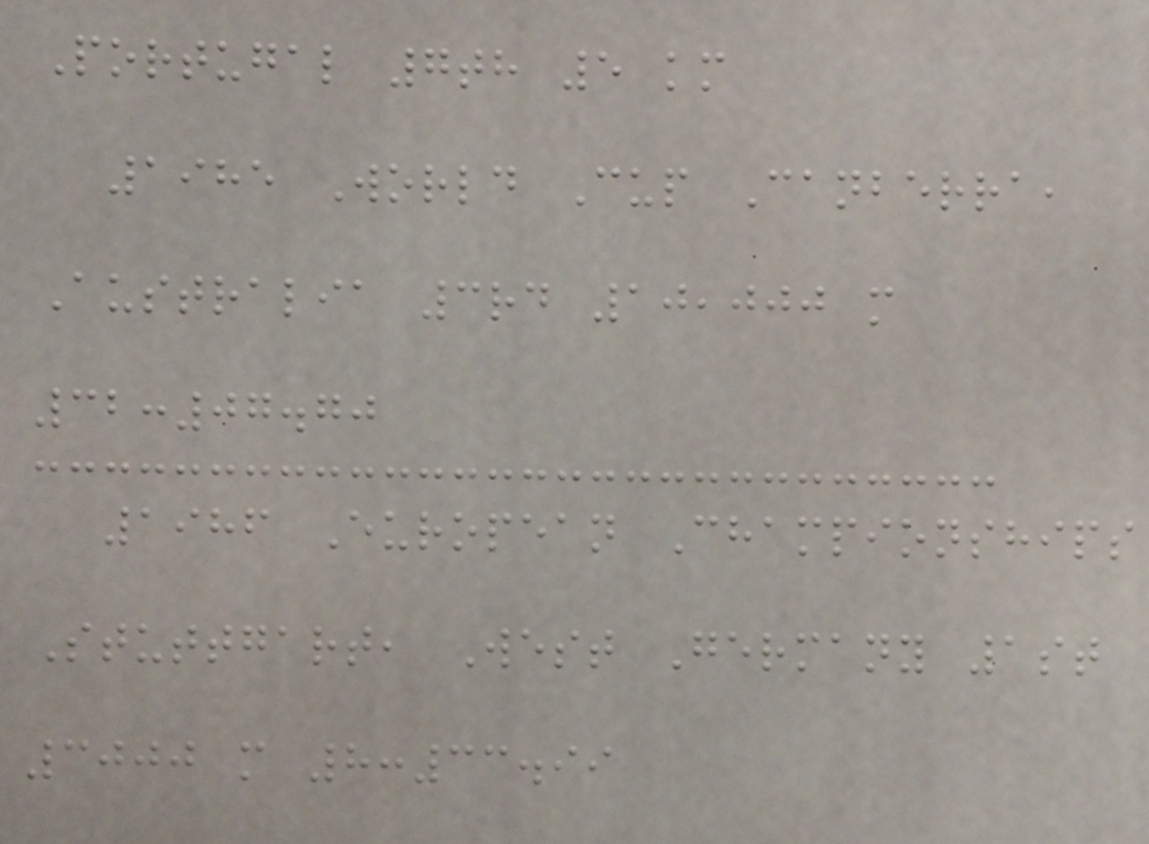Portugal 7th 5 km
1985 World Cup Canberra,
Australia 3rd 10,000 m
32:07.70
1986 European Championships
Stuttgart, West Germany 1st
3000 m 8:33.99
